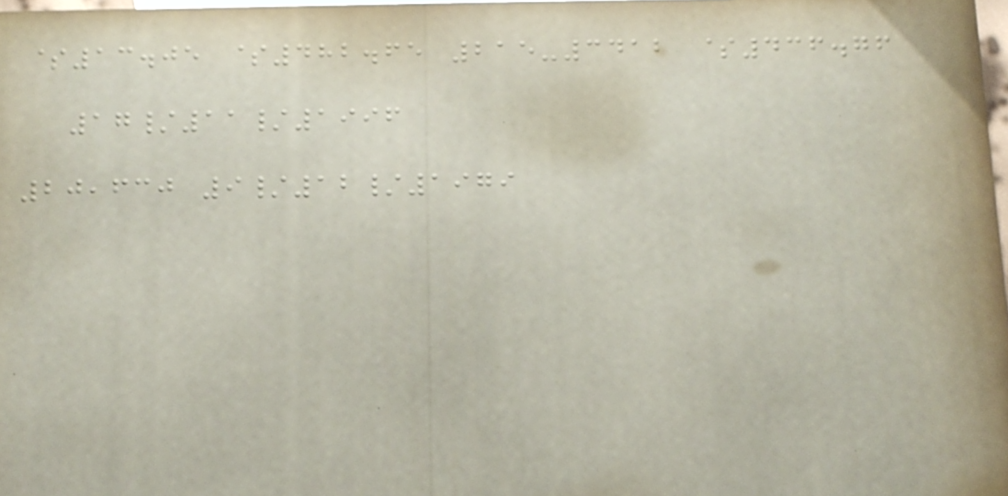$13.05 $482.65 215-3412 $436.76
17/11/1996
20,630 9/12/1979
